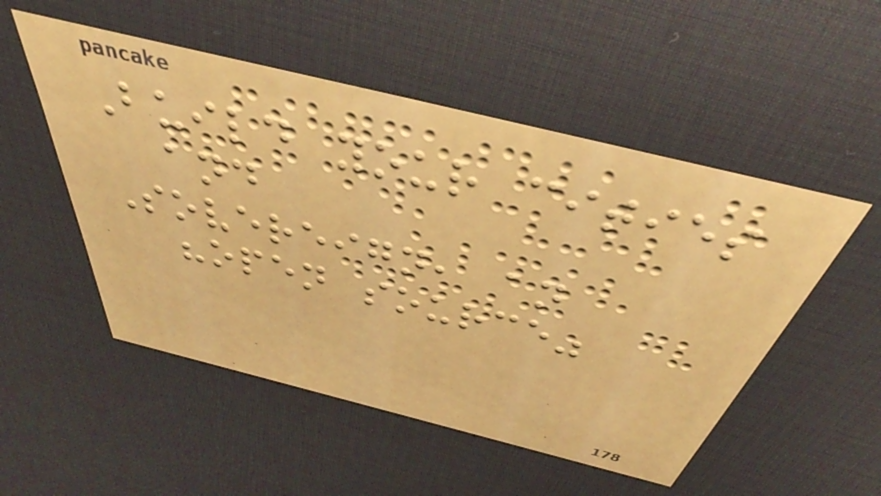Build your cities
and
Sovereign, an
"open source"
